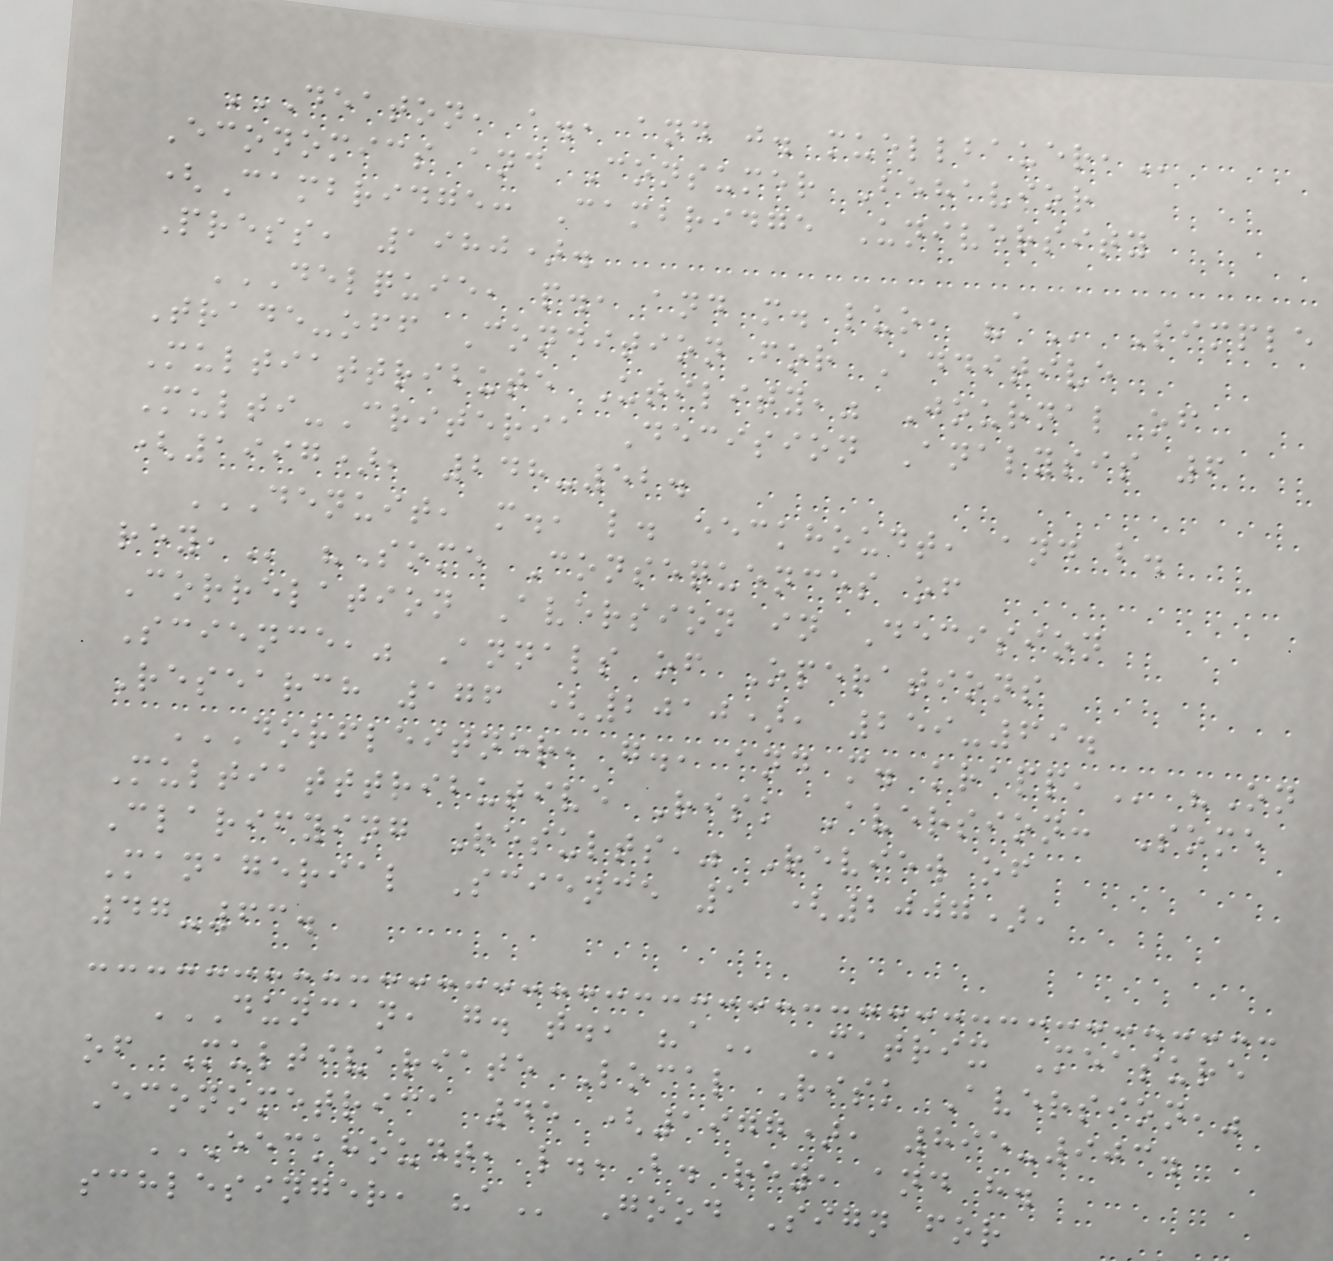DEATON, A., AND J. MUELLBAUER,
Economics and Consumer Behavior
(Cambridge: Cambridge University
Press, 1980).
DELQUIE, P., AND M. LUO, "A Simple
Trade-off Condition for Additive
Multiattribute Utility," Journal of
Multi-Criteria Decision Analysis 6
(1997), 248-52.
DENUIT, M., L. EECKHOUDT, AND B.
REY, "Some Consequences of
Correlation Aversion in Decision
Science," Annals of Operations
Research 176 (2010), 259-69.
DORFLEITNER, G., AND M. KRAPP, "On
Multiatttributive Risk Aversion: Some
Clarifying Results," Review of
Managerial Science 1 (2007),
47-63.
DUNCAN, G. T., "A Matrix Measure
of Multivariate Local Risk Aversion,"
Econometrica 45 (1977), 895-903.
EECKHOUDT, L., B. REY, AND H.
SCHLESINGER, "A Good Sign for
